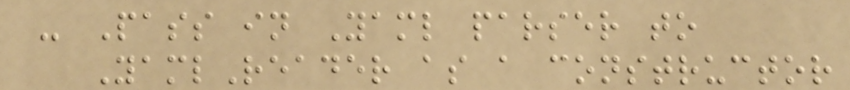- Pass in Yaml parser to
YamlReader as a constructor
